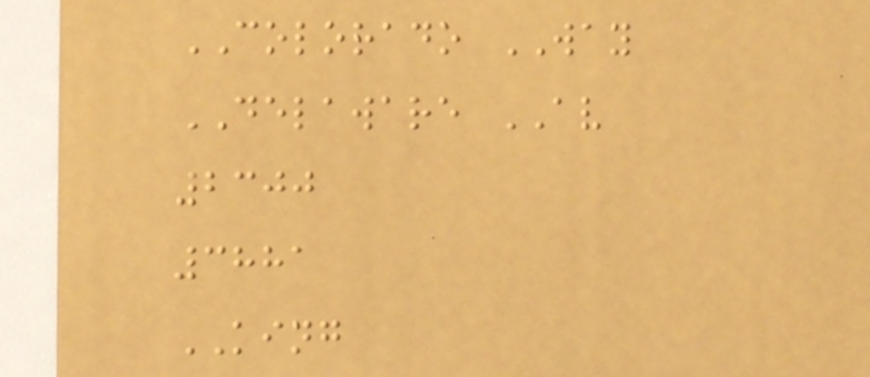COLORADO WAY
DELAWARE AV
2300
3881
KING
